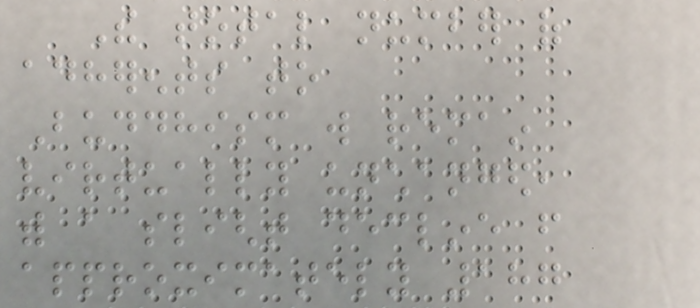The total number of
adherents to
Buddhism will remain
virtually unchanged,
with a slight decline from
approximately 187
